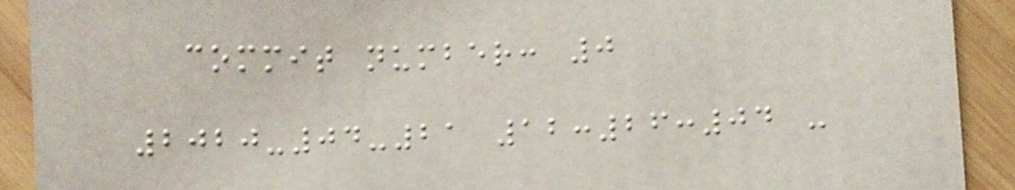commit number: 0
2020-04-21 12:26:04 -
